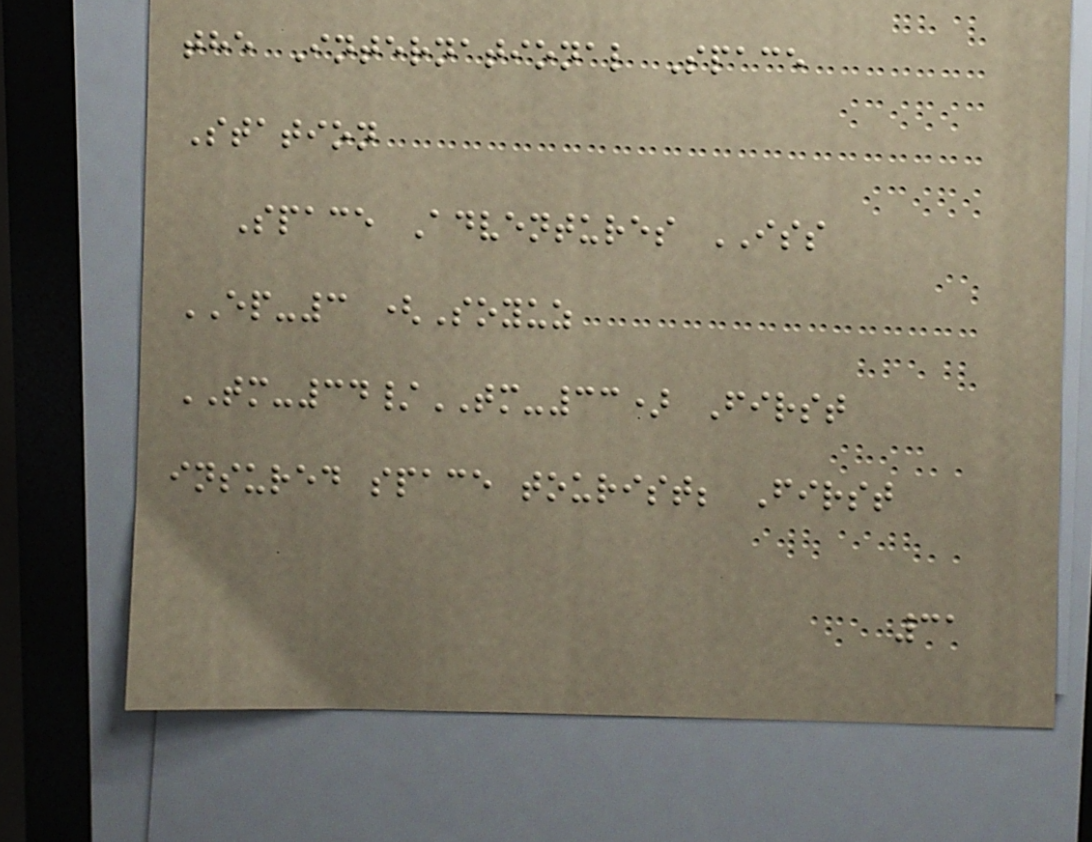the International Space
Station
Space Adventures ISS
EP-3 (Soyuz
TM-34/TM-33) First
insured space tourist; First
31
